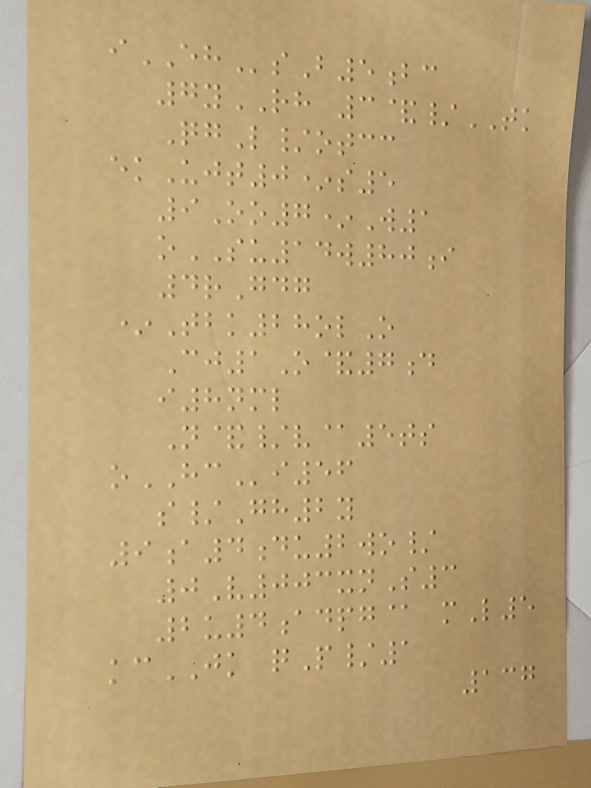iEHsB5bc
7yRH 3&/TK
QgL/otcc
ekUjt0*s5
9Oo7*W1
oSU14w80i
4rGdg
*Tbk28olO
Cj1O&7d
i8nml
N&/v@5ts
oHCi56
s/Gh2y
9a4du2wo/
0V003xnS3
2u4adpg@ mL5
kcJK qP/1
137
